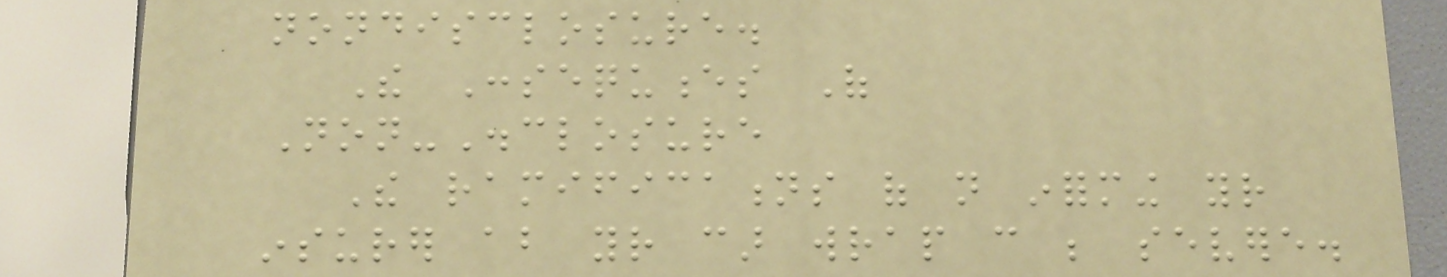nondisclosure.
The Consequences Of
Non-Disclosure
The ramifications of not informing your
insurer about your car wrap can be severe.
